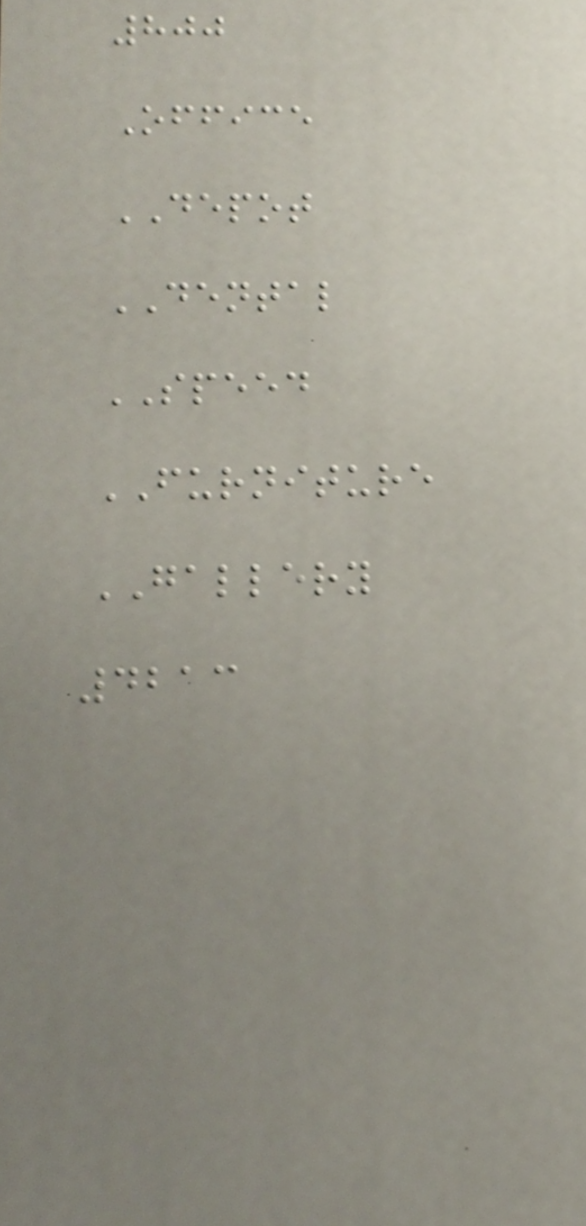800
Office
DEPOT
DENTAL
SPEED
FURNITURE
GALLERY
4213
